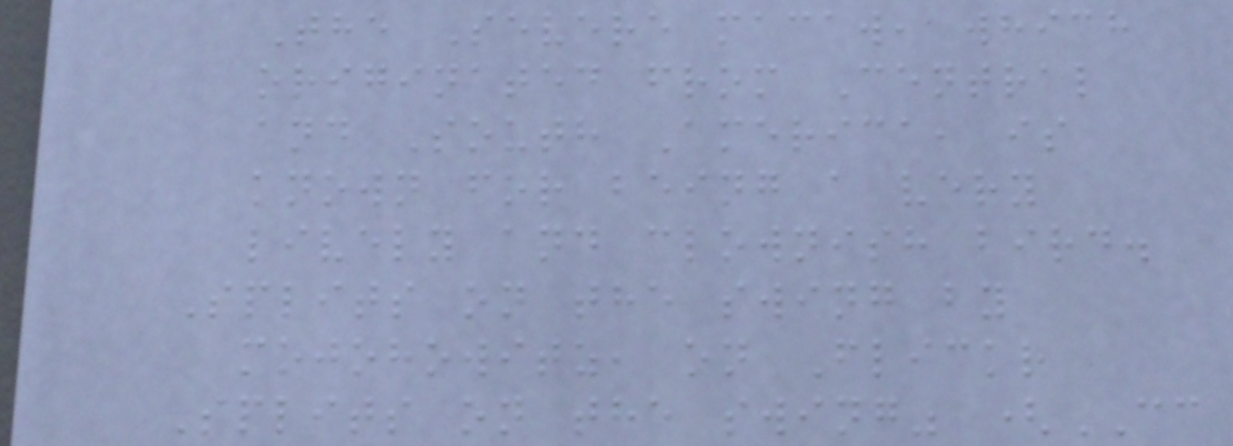The Severe macaw, which
originated from Central
and South America, is
known for being a very
lively and clownish bird.
Splits on the swing by
mojohowitz, on Flickr
Splits on the swing" (CC
